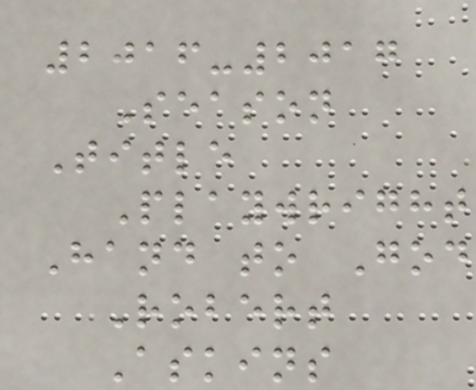2016-2017
Season
Title
Playwright
Hand to God
Robert
Askins
